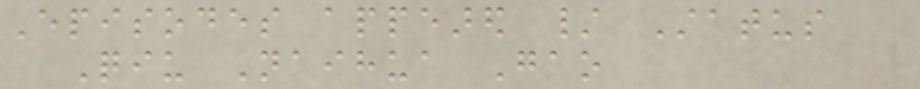Episodes appeared / Status
Qiu Naihua Gao
